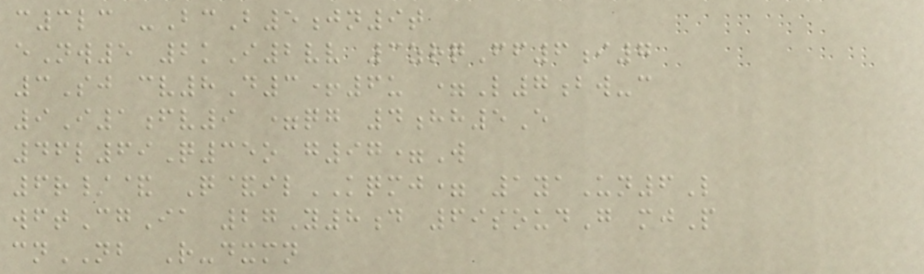c3lc -BcB5jn9t
eNw5 2kI2vv 3zrqFf6i7
3Sj cv8D3+6u =L7bw-c
9I1fv9 =qg 4hh5E
46l69Q35o g97=W
6r/& Q&ilKQMJ= 1yaUn6L
wftCgIa 27Y8d 69soudG mjP
cnNB R-dxmn
